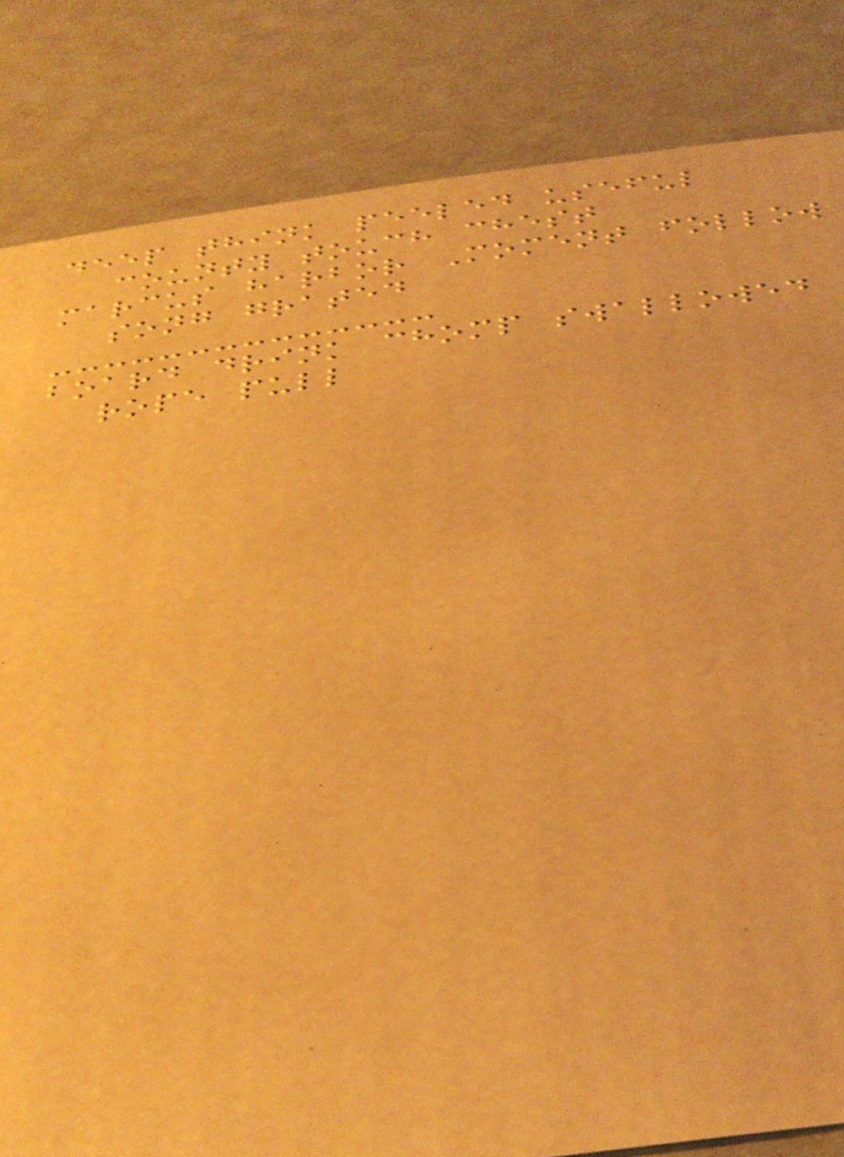deep think peeled useful
county touch chest
marcus harbor Moment follow
song grated
board drink chomp swallowed
rope pull
